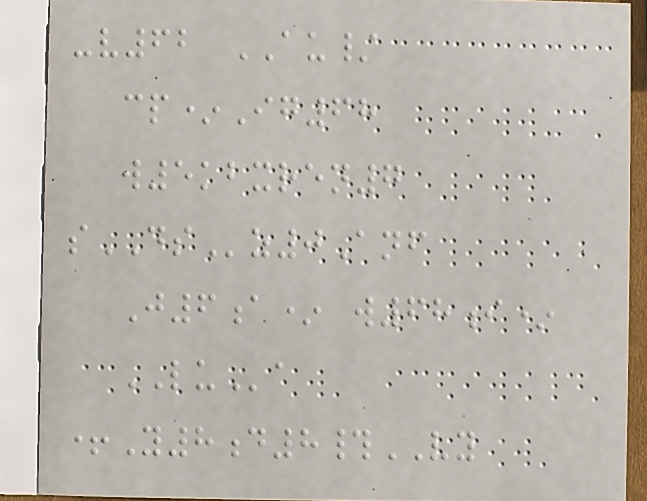-v62 AU/
cp*Ig68
w5kbxren7
sDSz0Anf
J6a* w68i*
LUa
+Y8d8#VY
